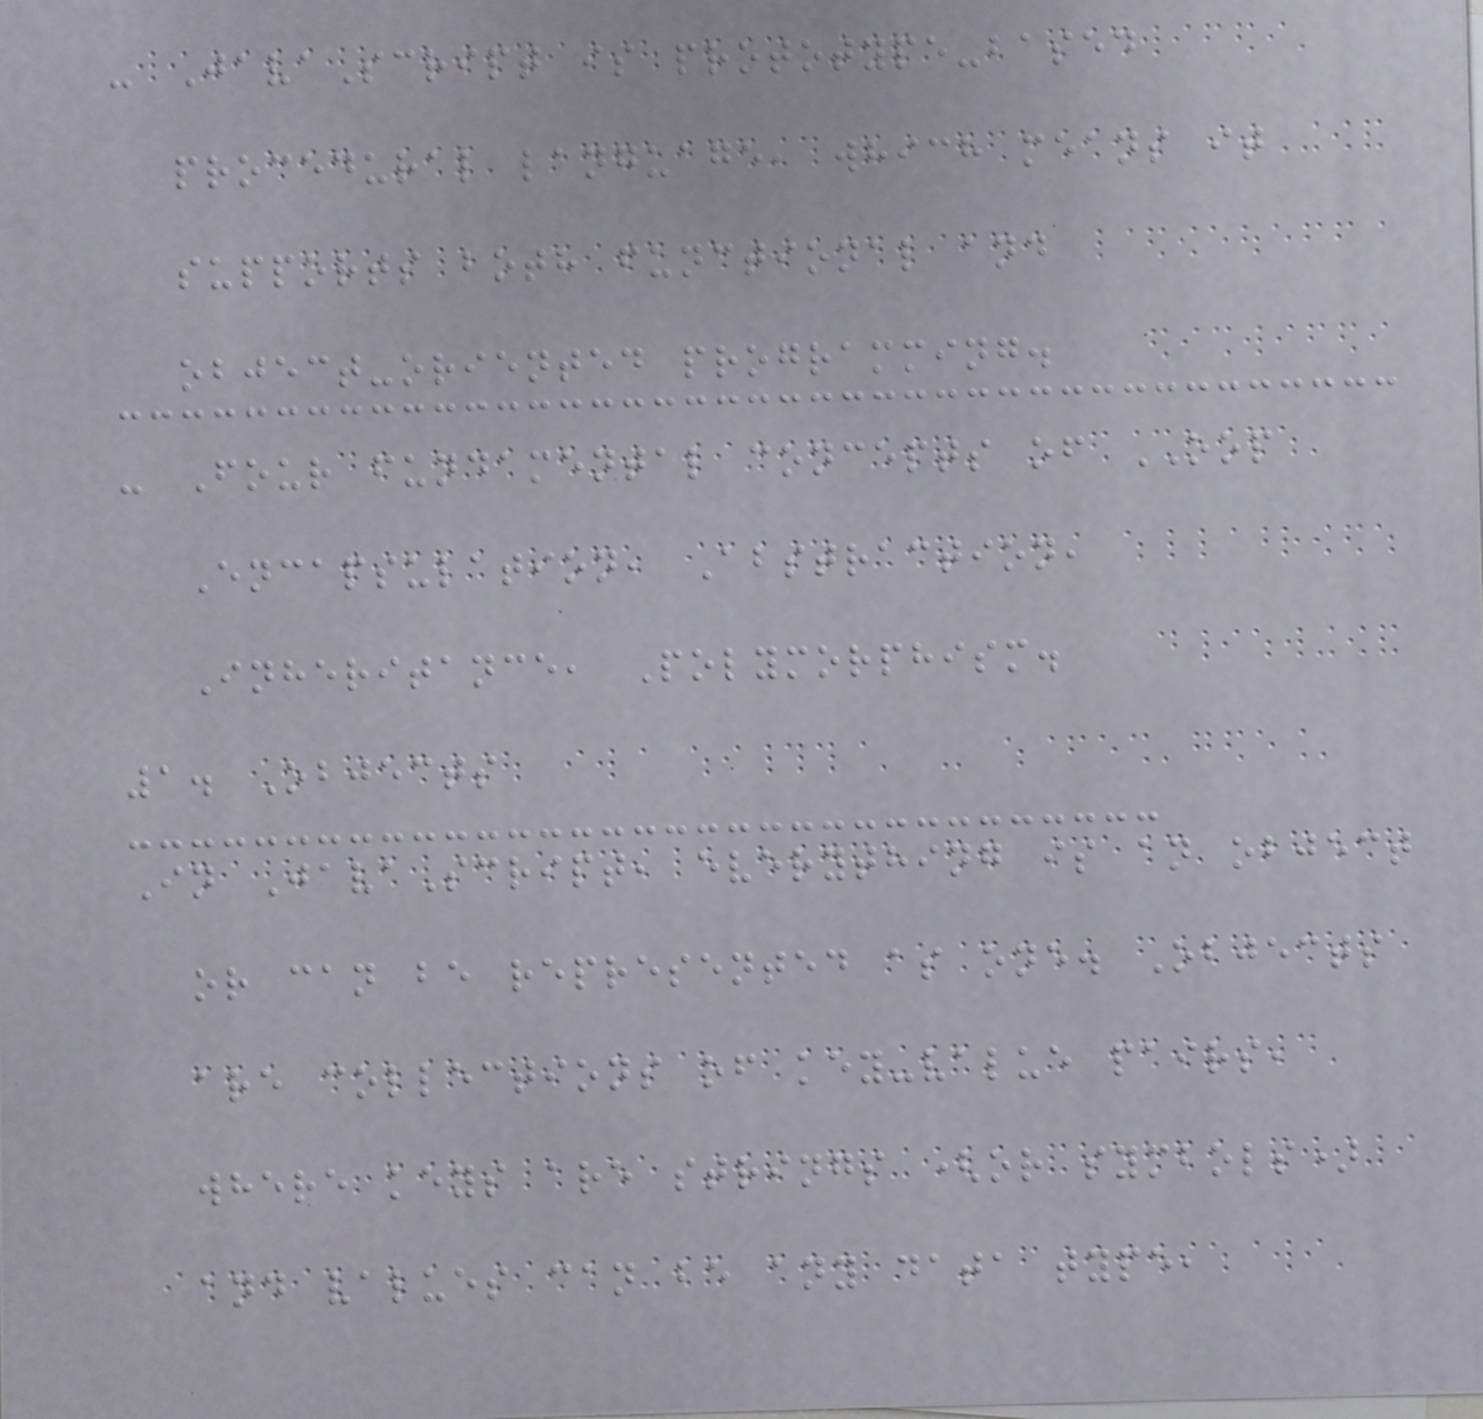- JavaScript is prototype-based
procedural language, which means it
supports both functional and
object-oriented programming.
- Four fundamental concepts of OOP
Encapsulation, Abstraction,
Inheritance, Polymorphism.
1. Objects
In JavaScript, everything is an object
or can be represented as one. Objects
are collections of key-value pairs,
where keys are strings (or symbols)
and values can be any data type,
